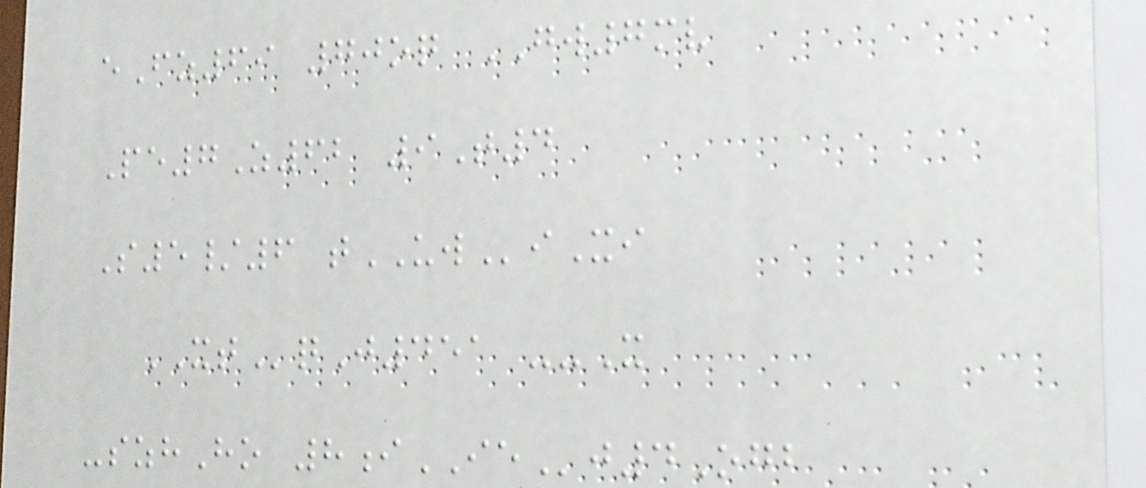eFz69 70oq GW7mv
Pe7Z62 9T4
S5/6 tUWiXi
XTqJ451 --X
-szhHo 8iIEj4Ogb
